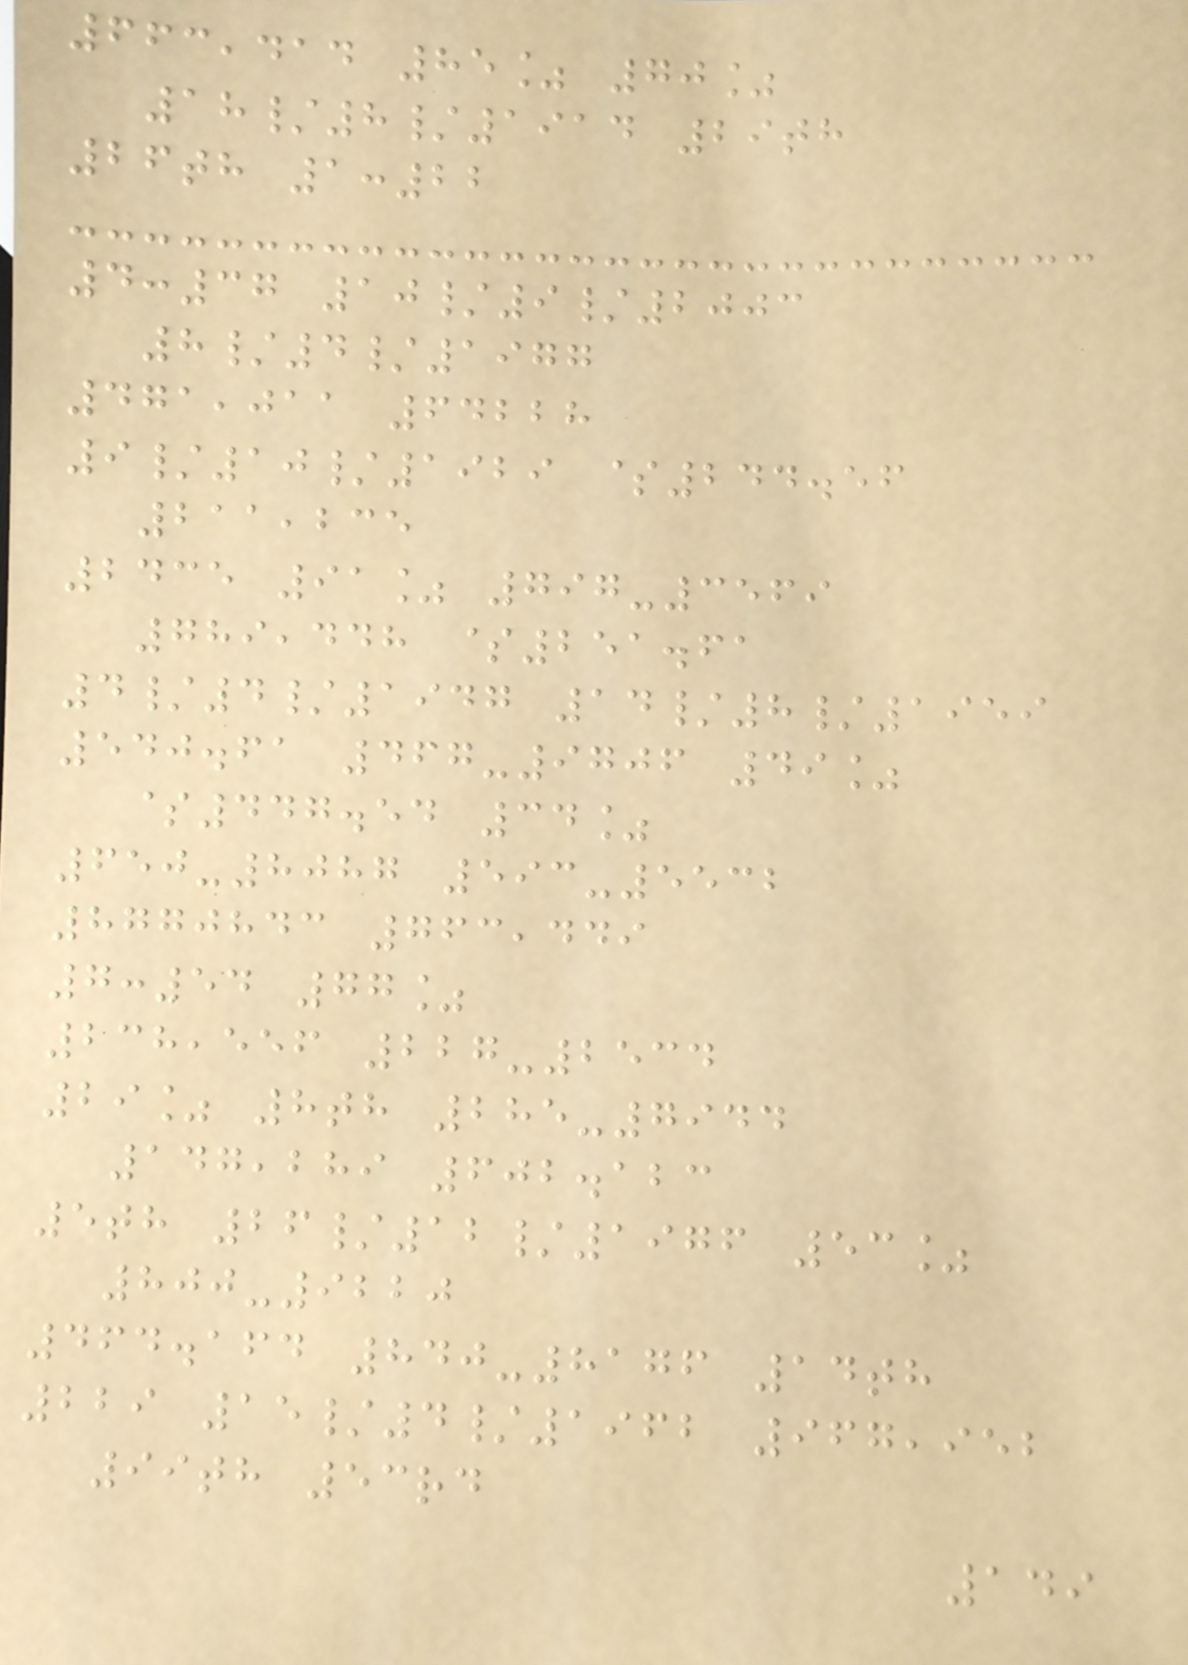663,414 85% 70%
18/8/1914 29th
26th 1:22
4:37 10/9/2003
8/4/1977
471,011 64228
9/10/1929 $244.56
211,235
2435 91% 797-3569
789,448 $251.61
4/4/1947 14/8/1959
540.61 467-9706 49%
$447.54 34%
650-8087 593-5532
8770843 763,449
7:54 77%
238,556 227-2534
29% 8th 285-7944
147,289 602.123
5th 26/12/1976 53%
800-9220
464.164 840-8176 14th
229 15/4/1962 967,952
99th 53rd
149
